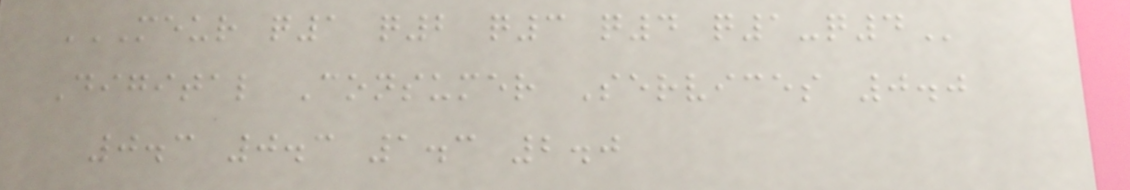MEUR Q1 Q2 Q3 Q4 Q1-Q4
Digital Consumer Services 0.0
0.3 0.3 1.3 2.0
